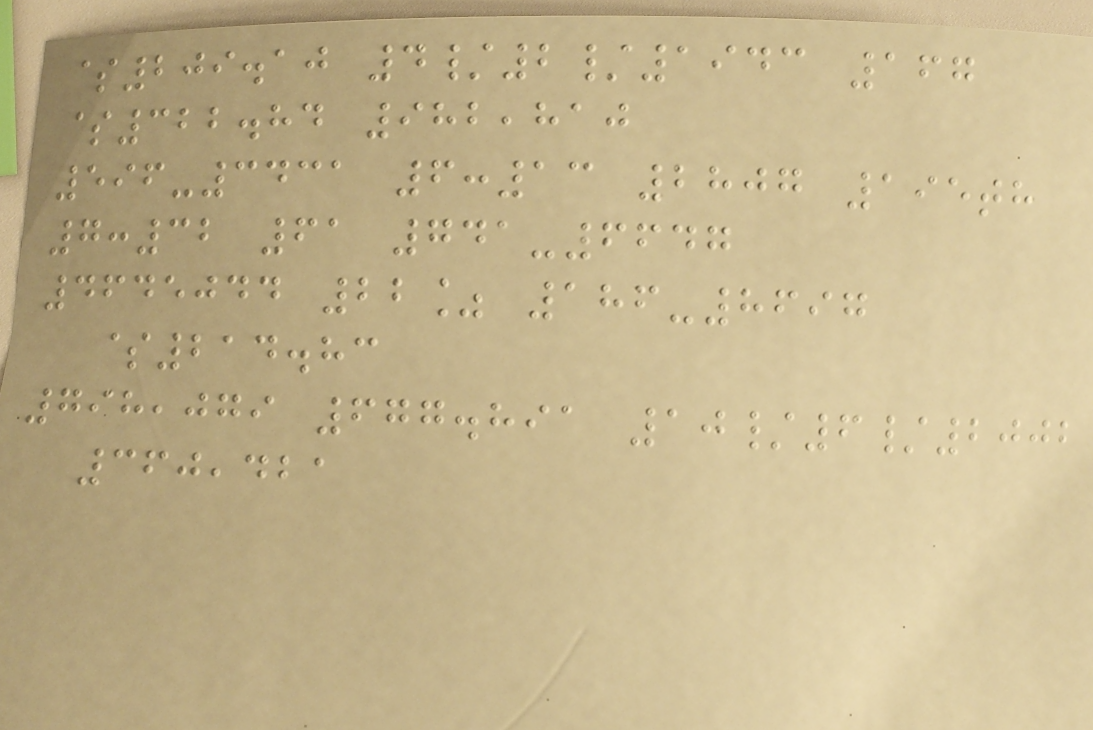$209.10 4/2/1943 167
$322.84 982,810
596-3431 6:13 2807 195th
7:32 61 741-6647
4645044 22% 186-8697
$214.83
798,079 677.891 10/6/2002
360,421
